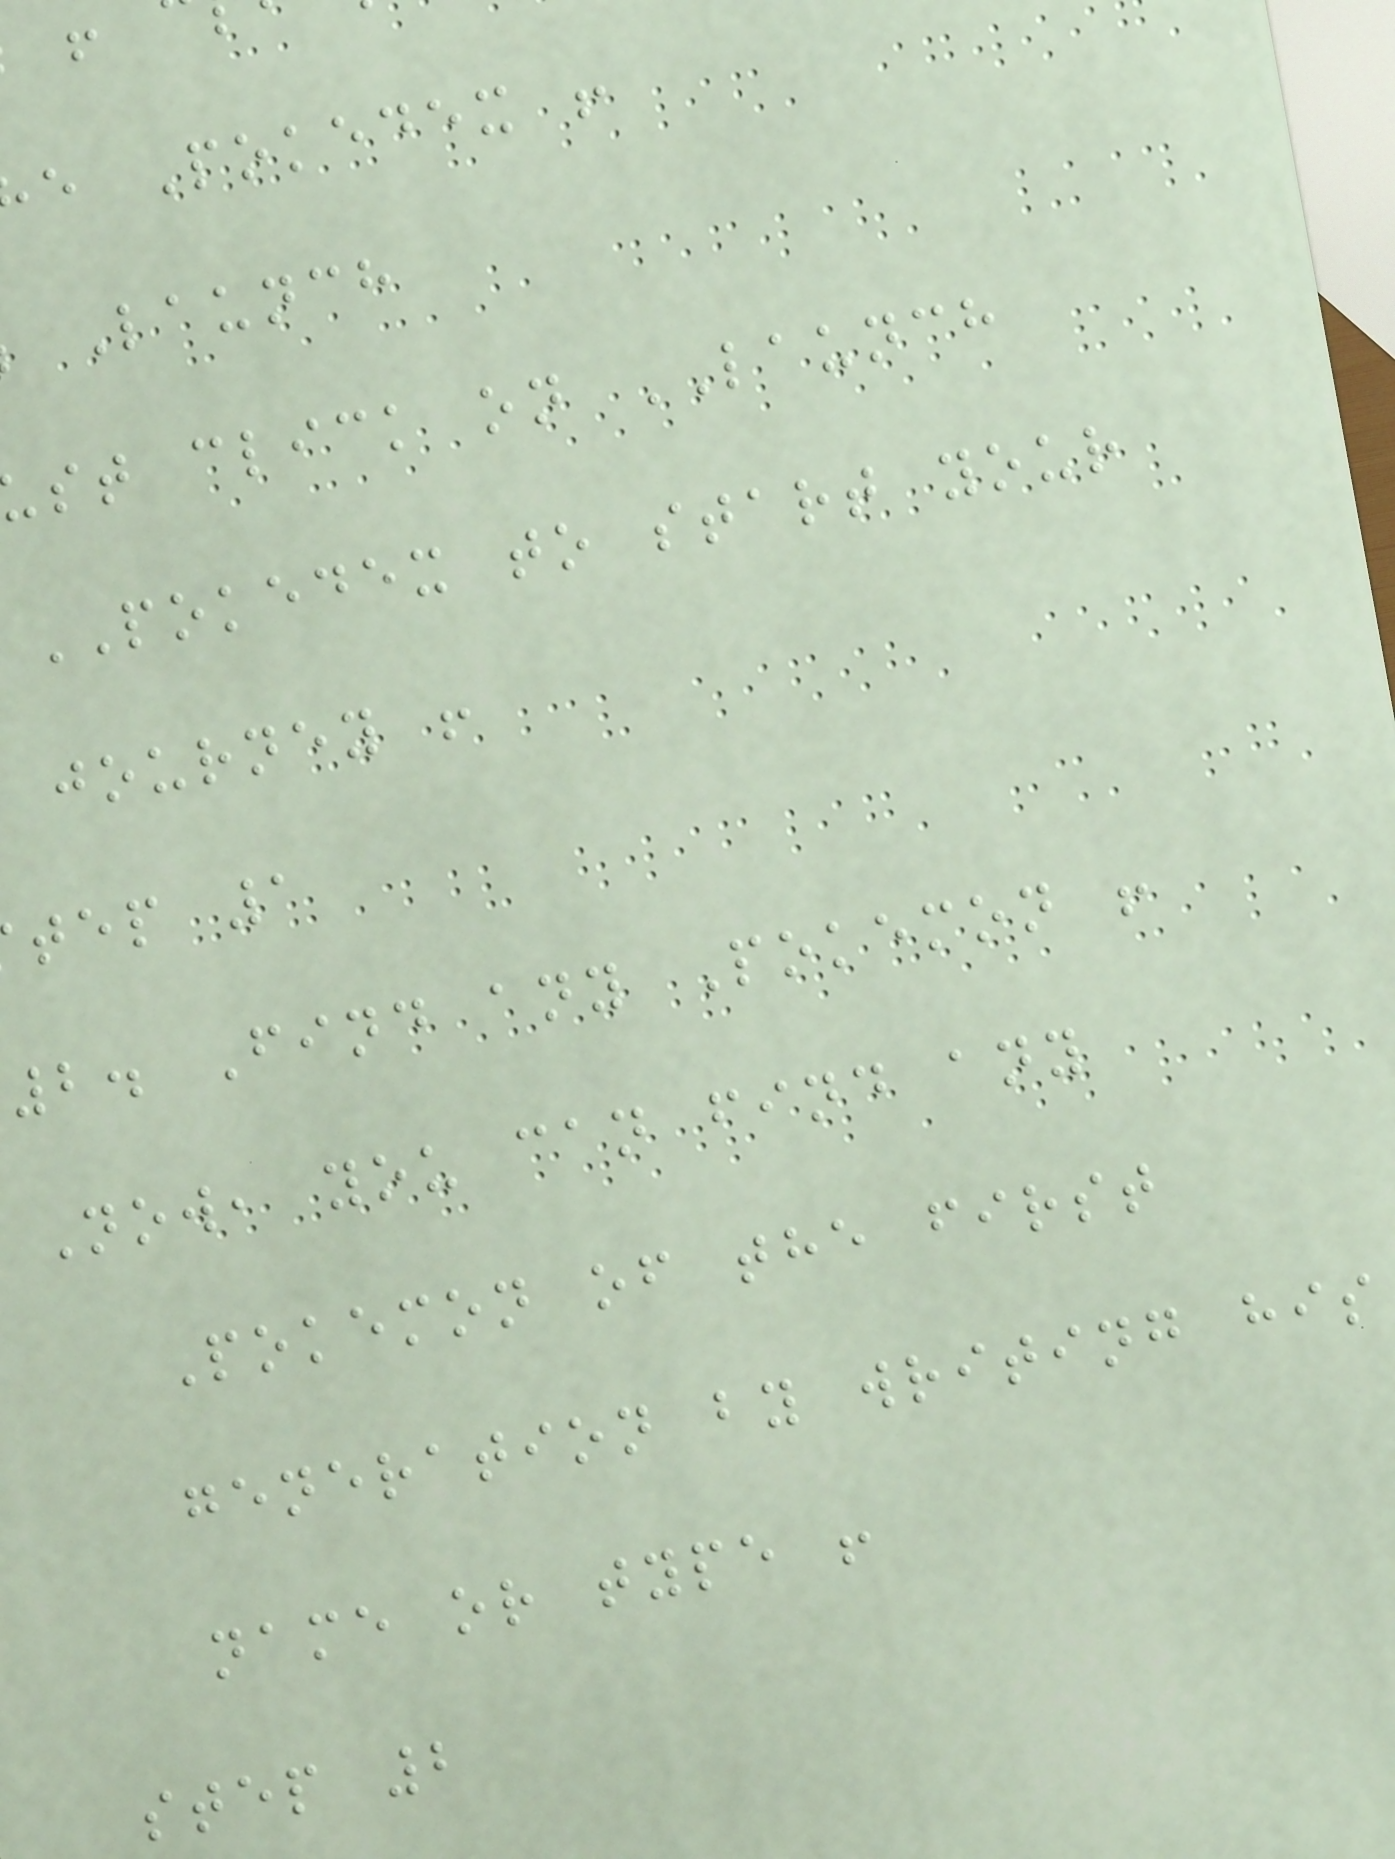e Pokedex !
Launch
st click on LAUNCH
POKEDEX to start your
journey !
tep 1
2. Find any Pokemon !
Now, you can find any
Pokemon of the first
generation by writing his
name or type !
step 2
